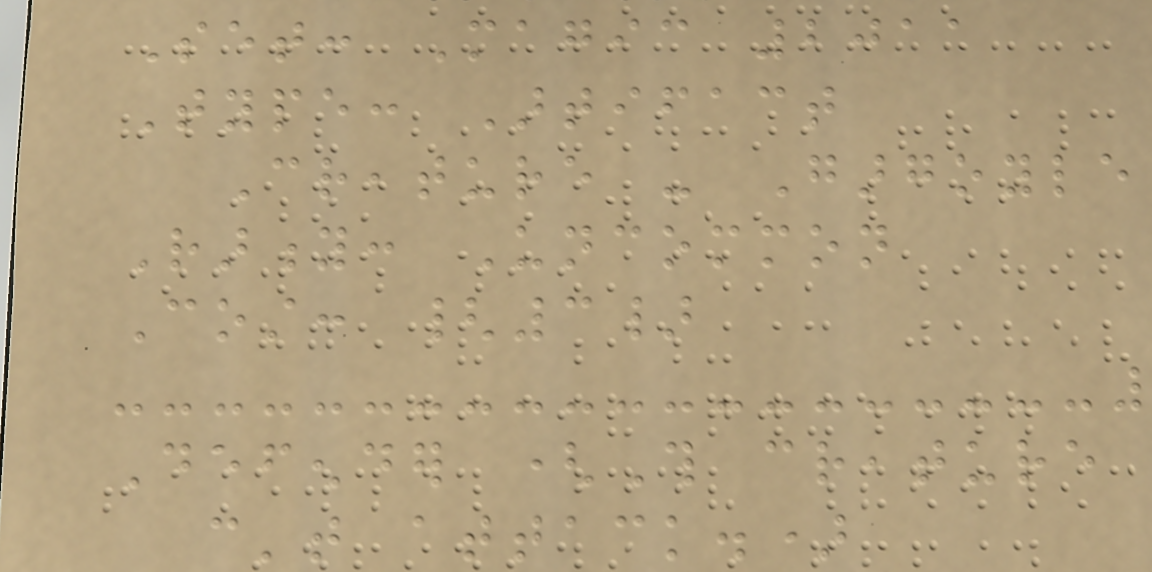Set: Magic 2011
Type: Artifact
Creature - Gargoyle
Rarity: Uncommon
Cost: {3}
Defender (This creature
can't attack.)
